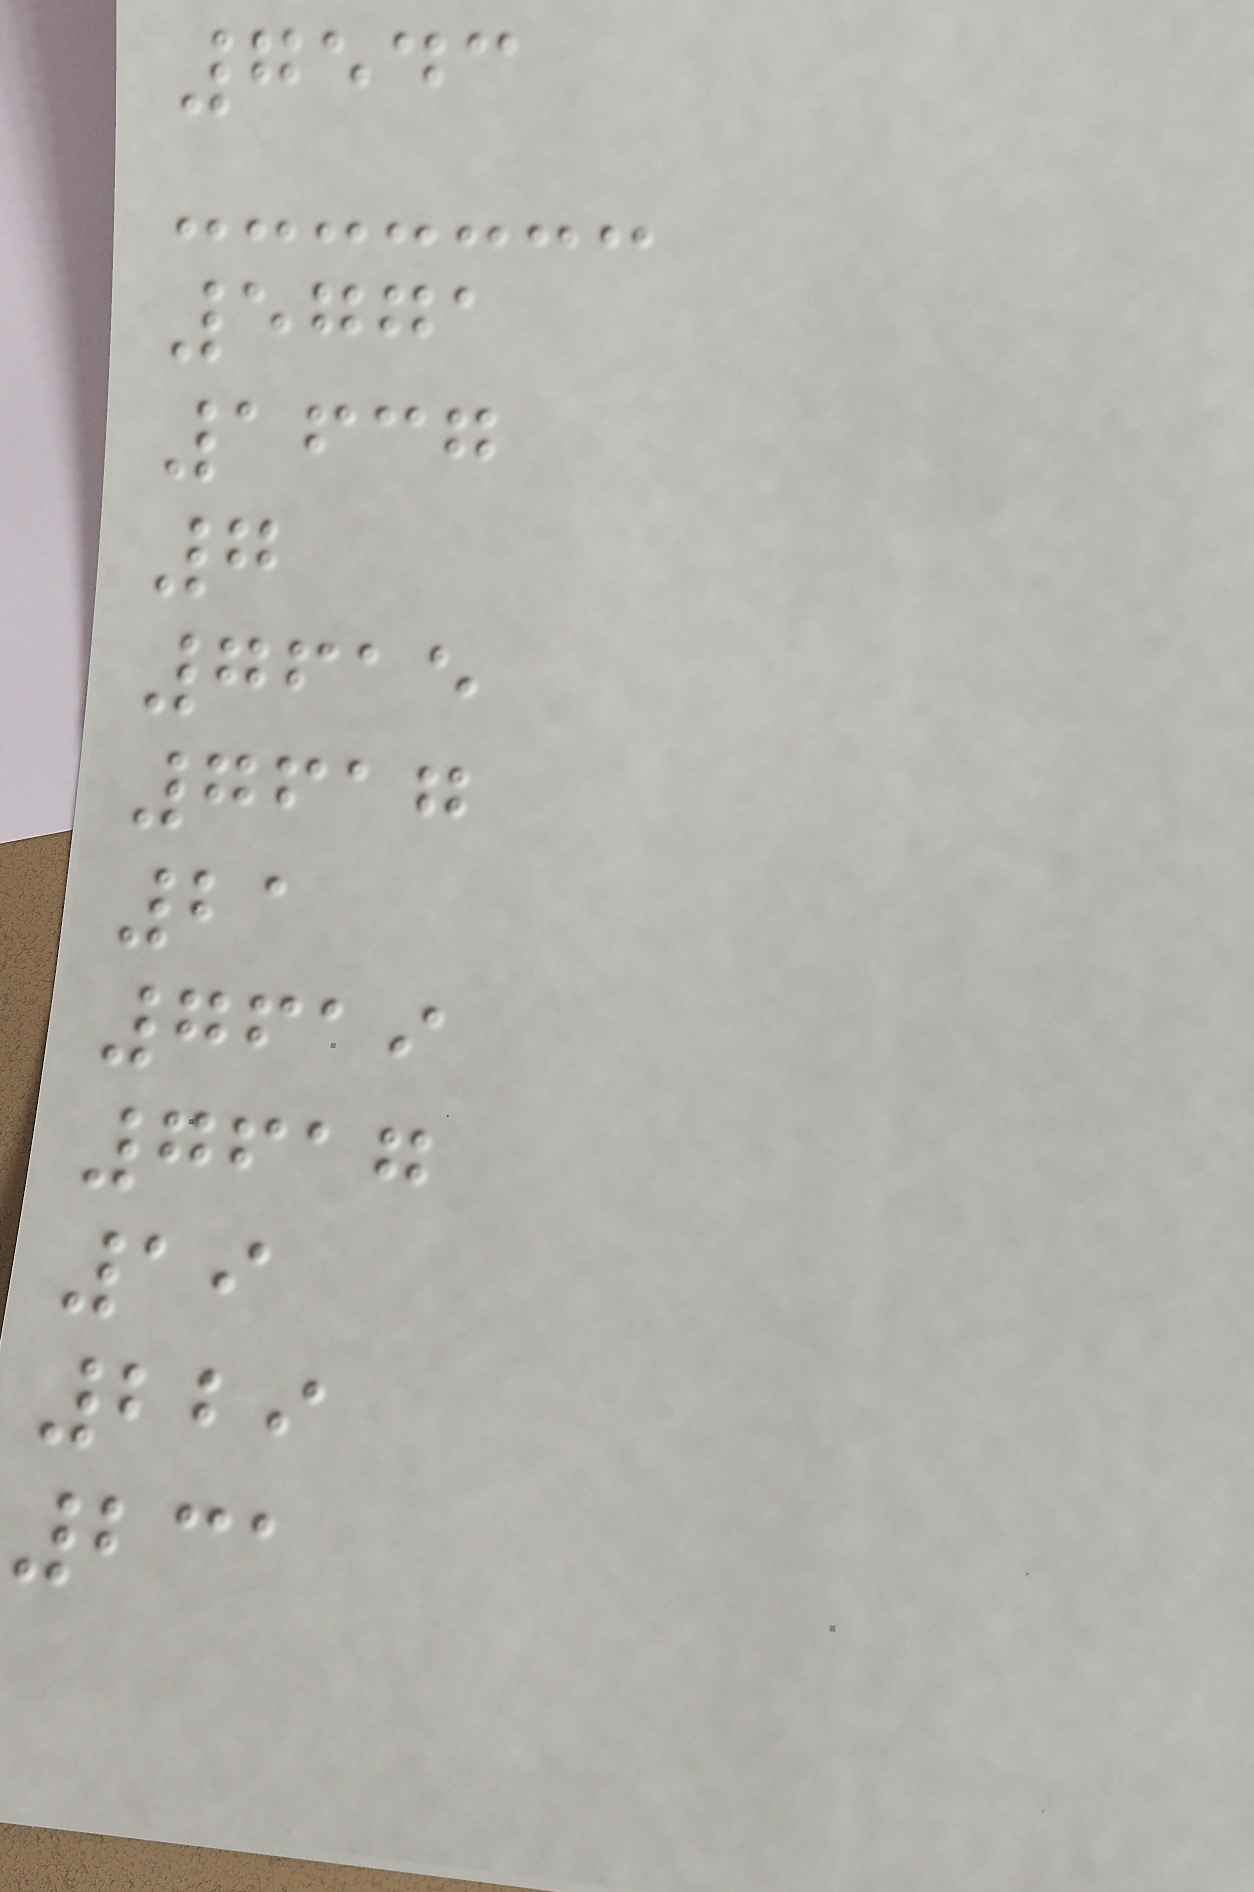7543
5771
1637
7
7615
7617
21
7619
7617
19
229
231
